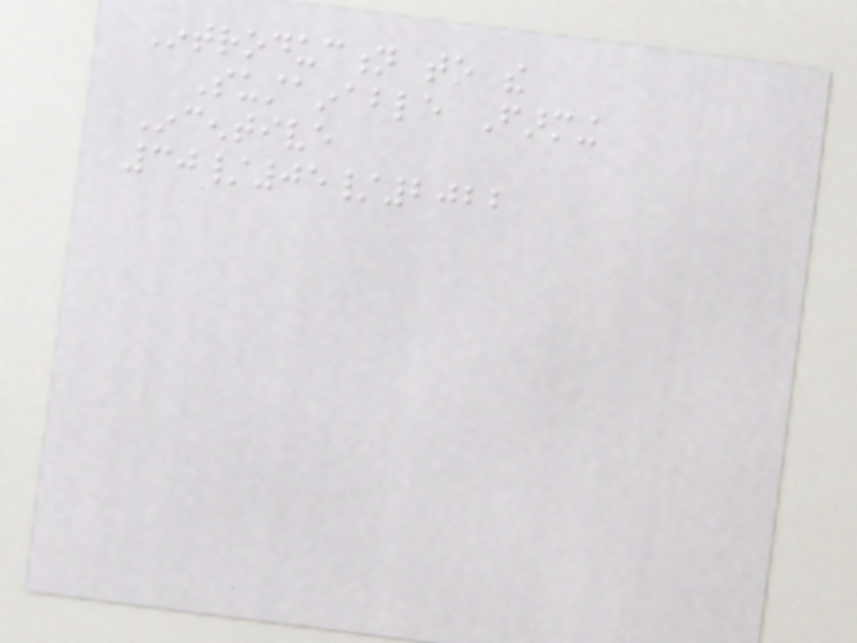Introduction to the
Sustainable Farming
Incentive
30/05/2022
